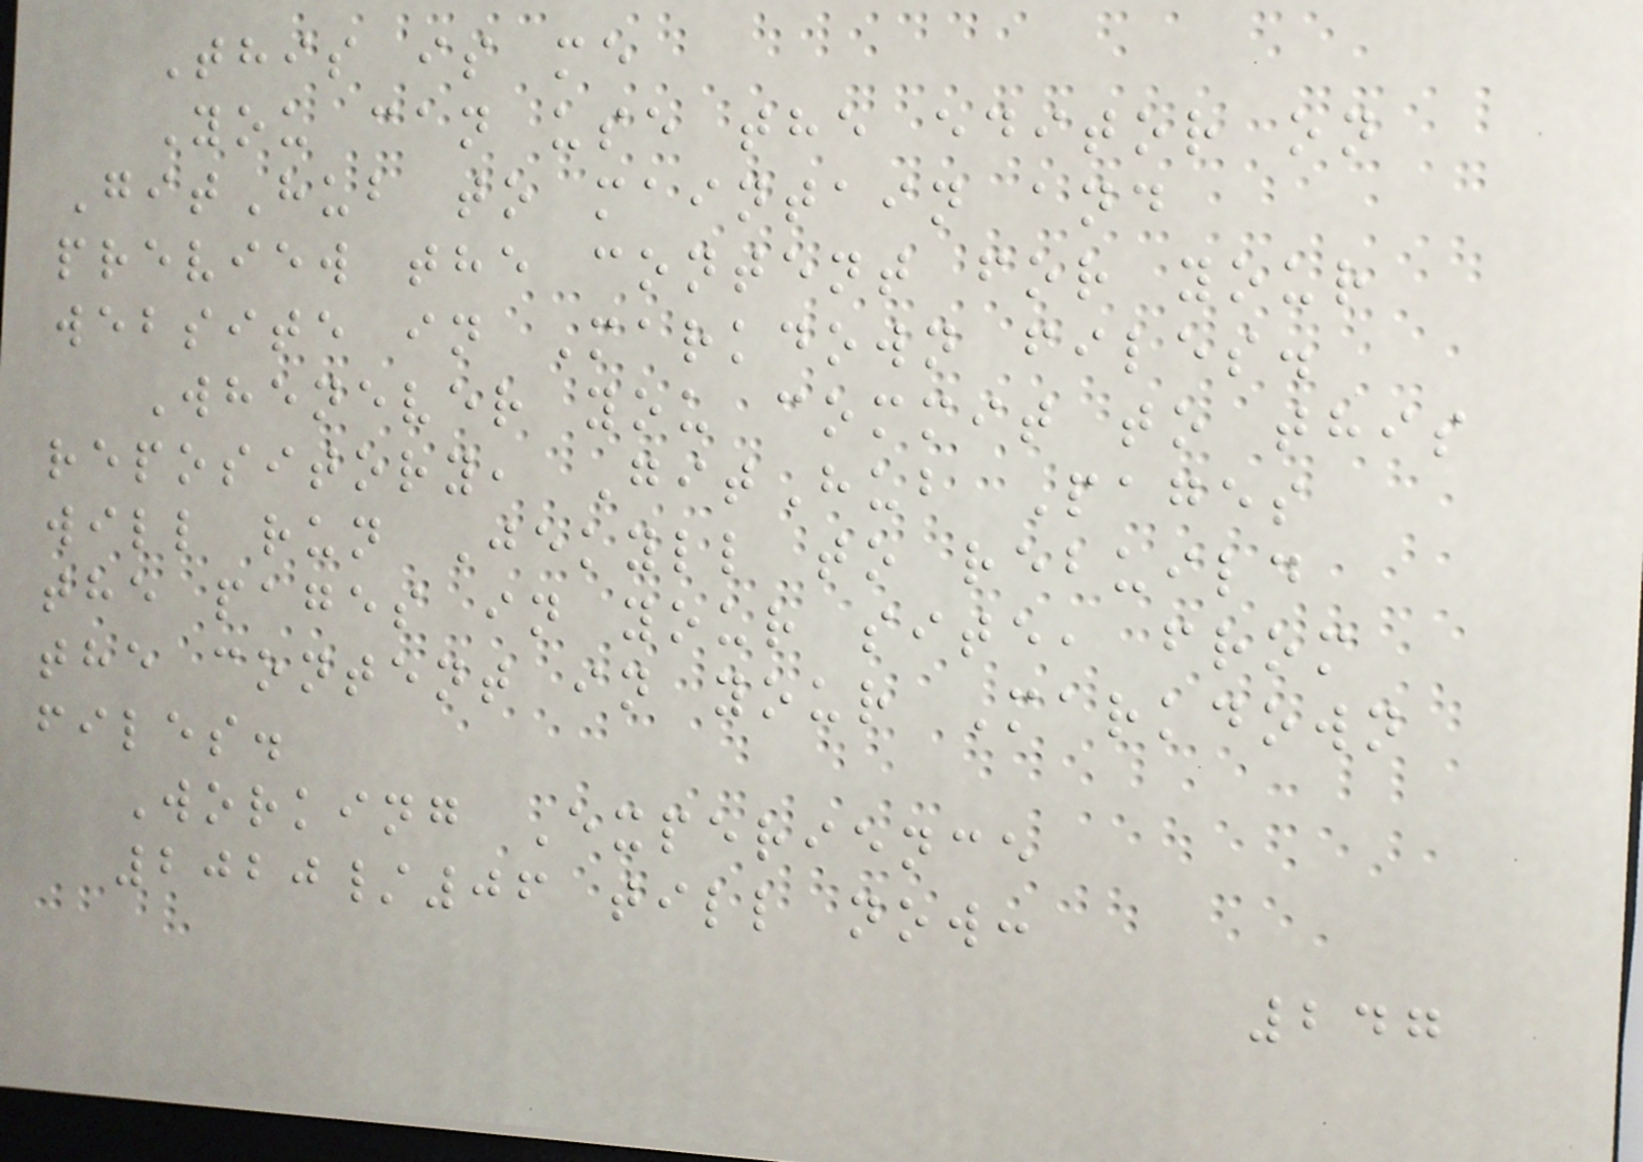This is me
You can use the editor on
GitHub to maintain and
preview the content for your
website in Markdown files.
Whenever you commit to this
repository, GitHub Pages
will run Jekyll to rebuild
the pages in your site, from
the content in your Markdown
files.
Working Experience
2020/06 till now:
247
